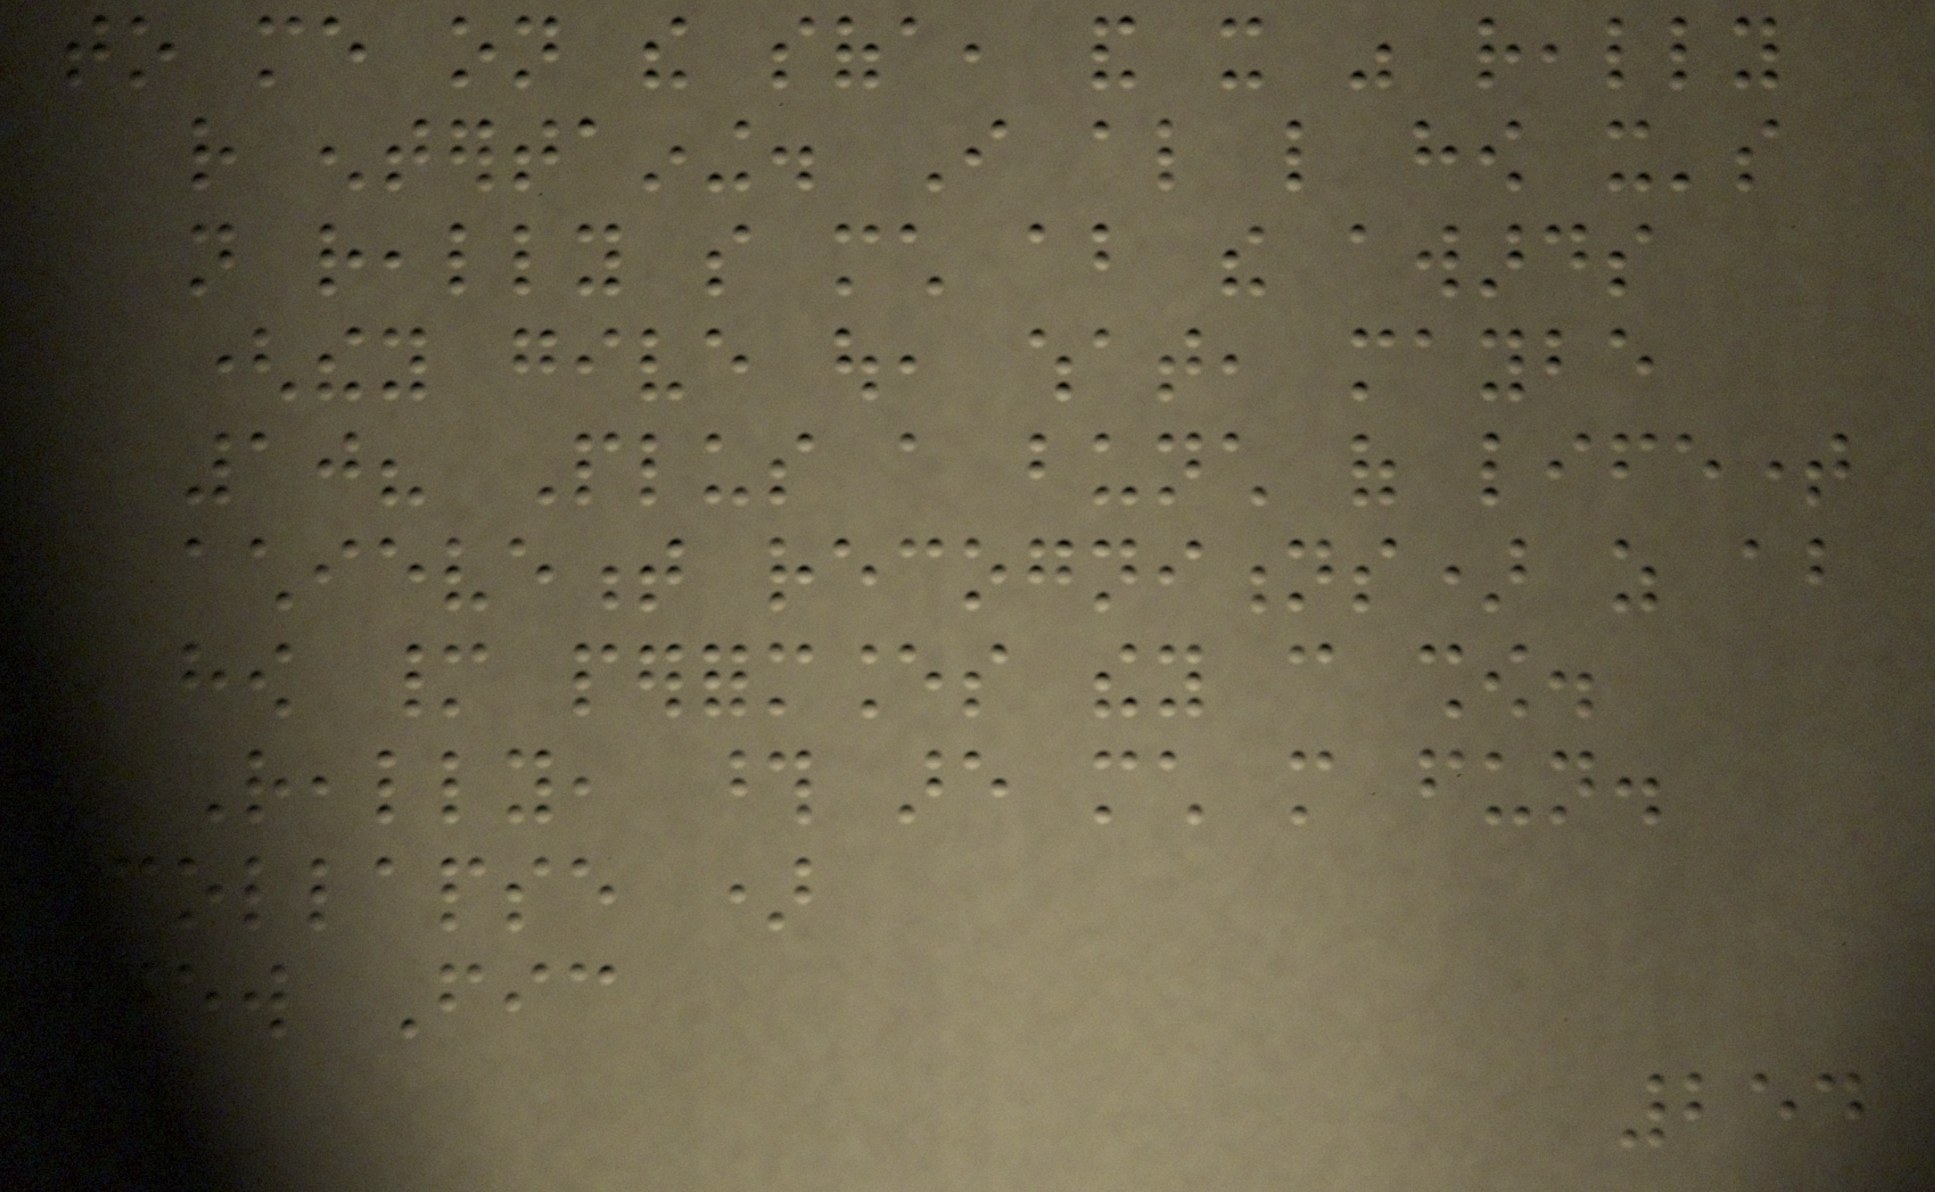to me on the sofa, and it was really
rather entertaining. I also like how it's
not really so much about the awards
(they give out, what, maybe
10? Plus a bunch of lifetime
achievement recognitions) as about
how many performances they can show.
Really, those are much more fun.
Collapse )
New Fic
254
